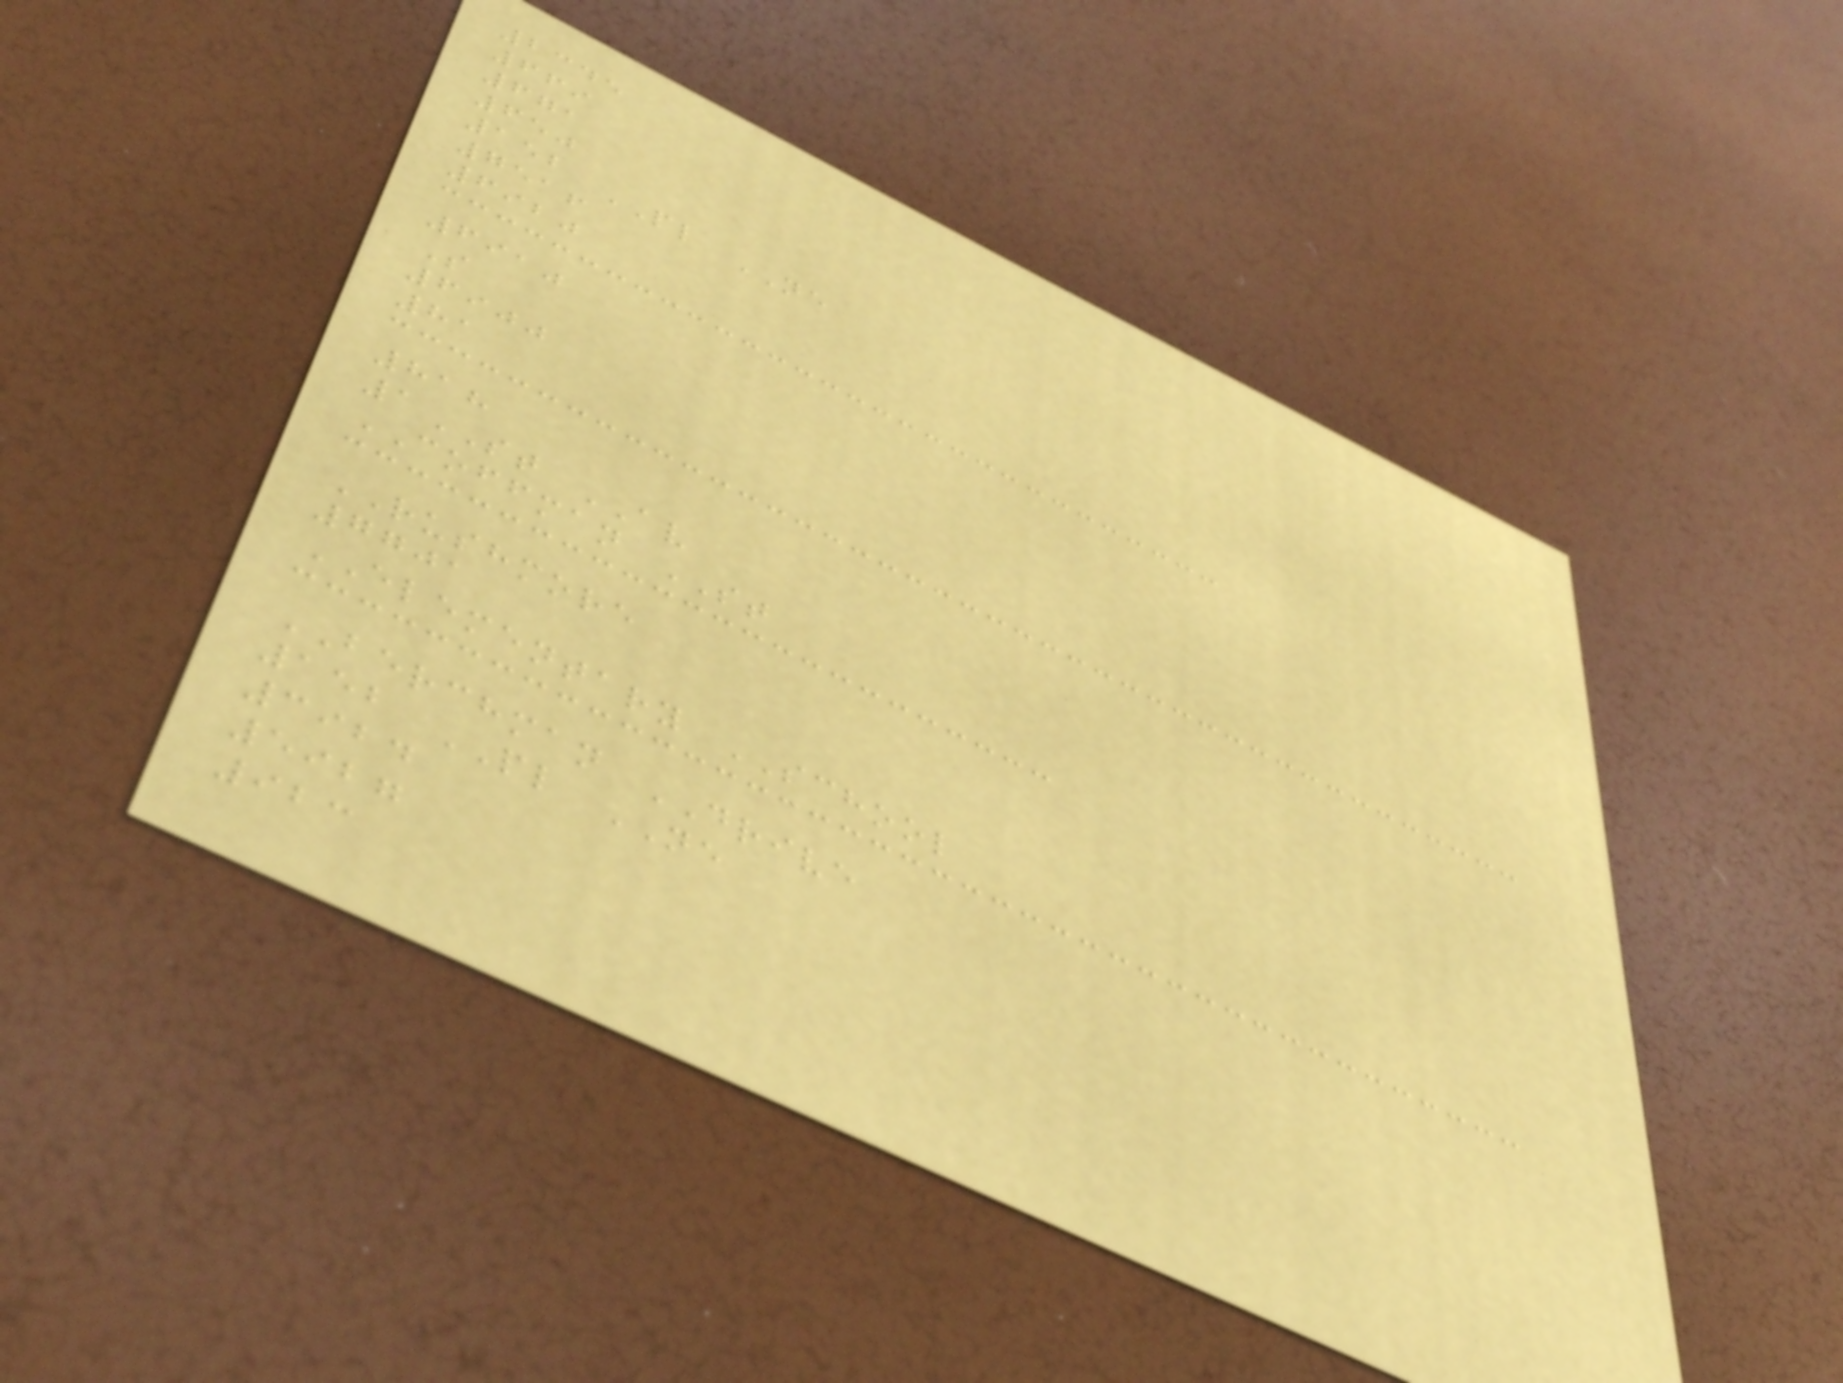2345
669
671
650
152 PL NE
7516
6920
6910
S
6900
81
818
1ST AV
COFFMAN ST
RUSHMORE
7701
ELEMENTARY SCHOOL
BERCHMAN DRIVE
152 PL NE
3924
5927
923
